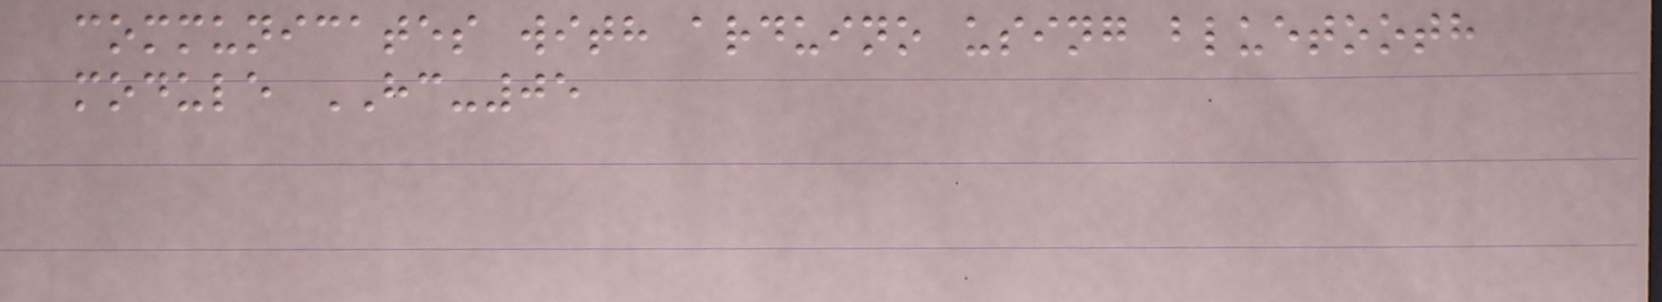communicates with arduino using bluetooth
module HC-05
